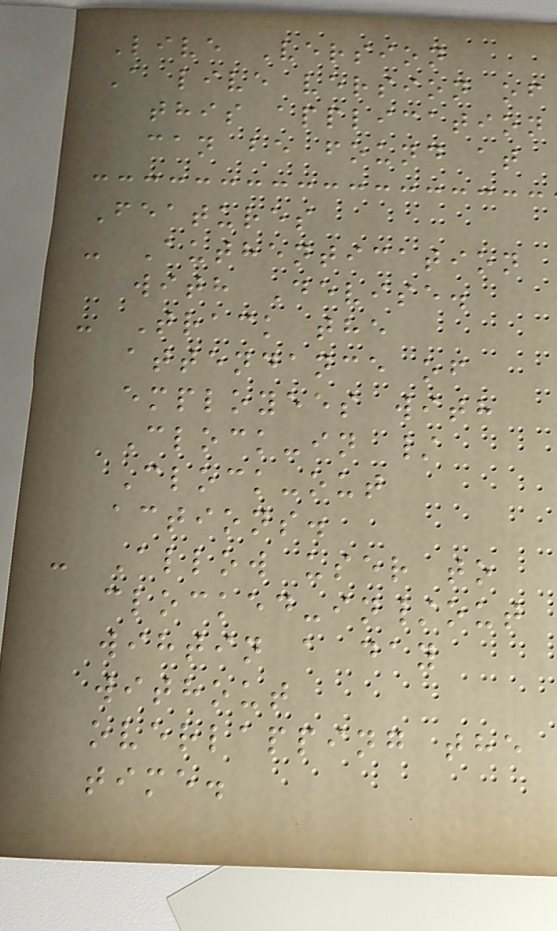Live Version
A live version of
this application
can be found at
Features
- Authentication
with Devise.
- Track the
attendance of
employees with
Clock-in /
Clock-out
actions.
- Allow user to
clocked-in/out
wihtin a day
without
overlapping the
time.
